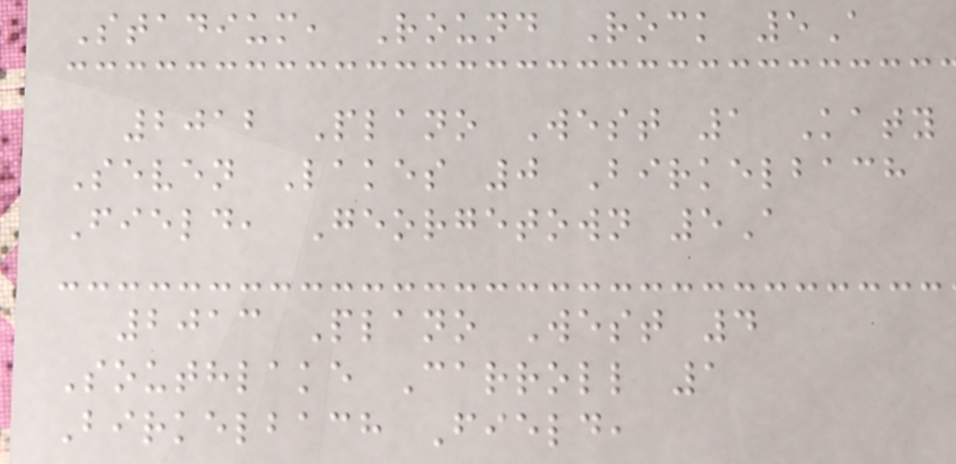Stadium, Round Rock 5A
2012 Plano West 1 Katy
Seven Lakes 0 Birkelbach
Field, Georgetown 5A
2013 Plano West 4
Southlake Carroll 1
Birkelbach Field,
